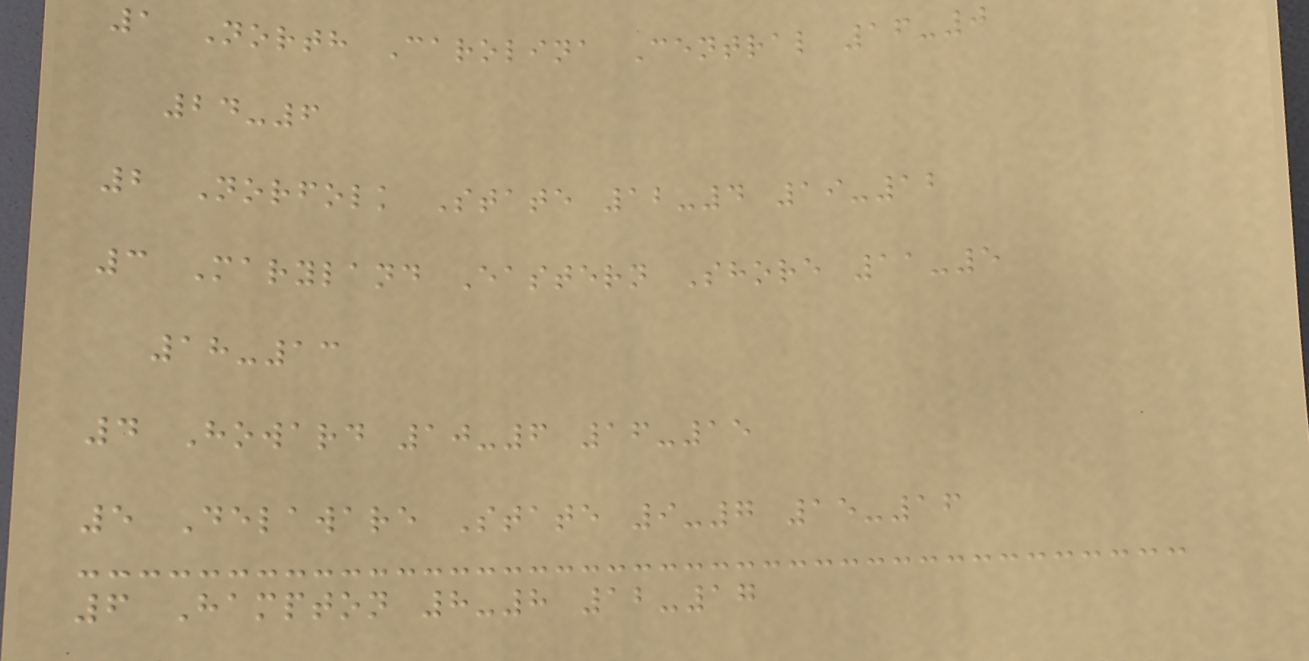1 North Carolina Central 16-0
24-6
2 Norfolk State 12-4 19-12
3 Maryland Eastern Shore 11-5
18-13
4 Howard 10-6 16-15
5 Delaware State 9-7 15-16
6 Hampton 8-8 12-17
